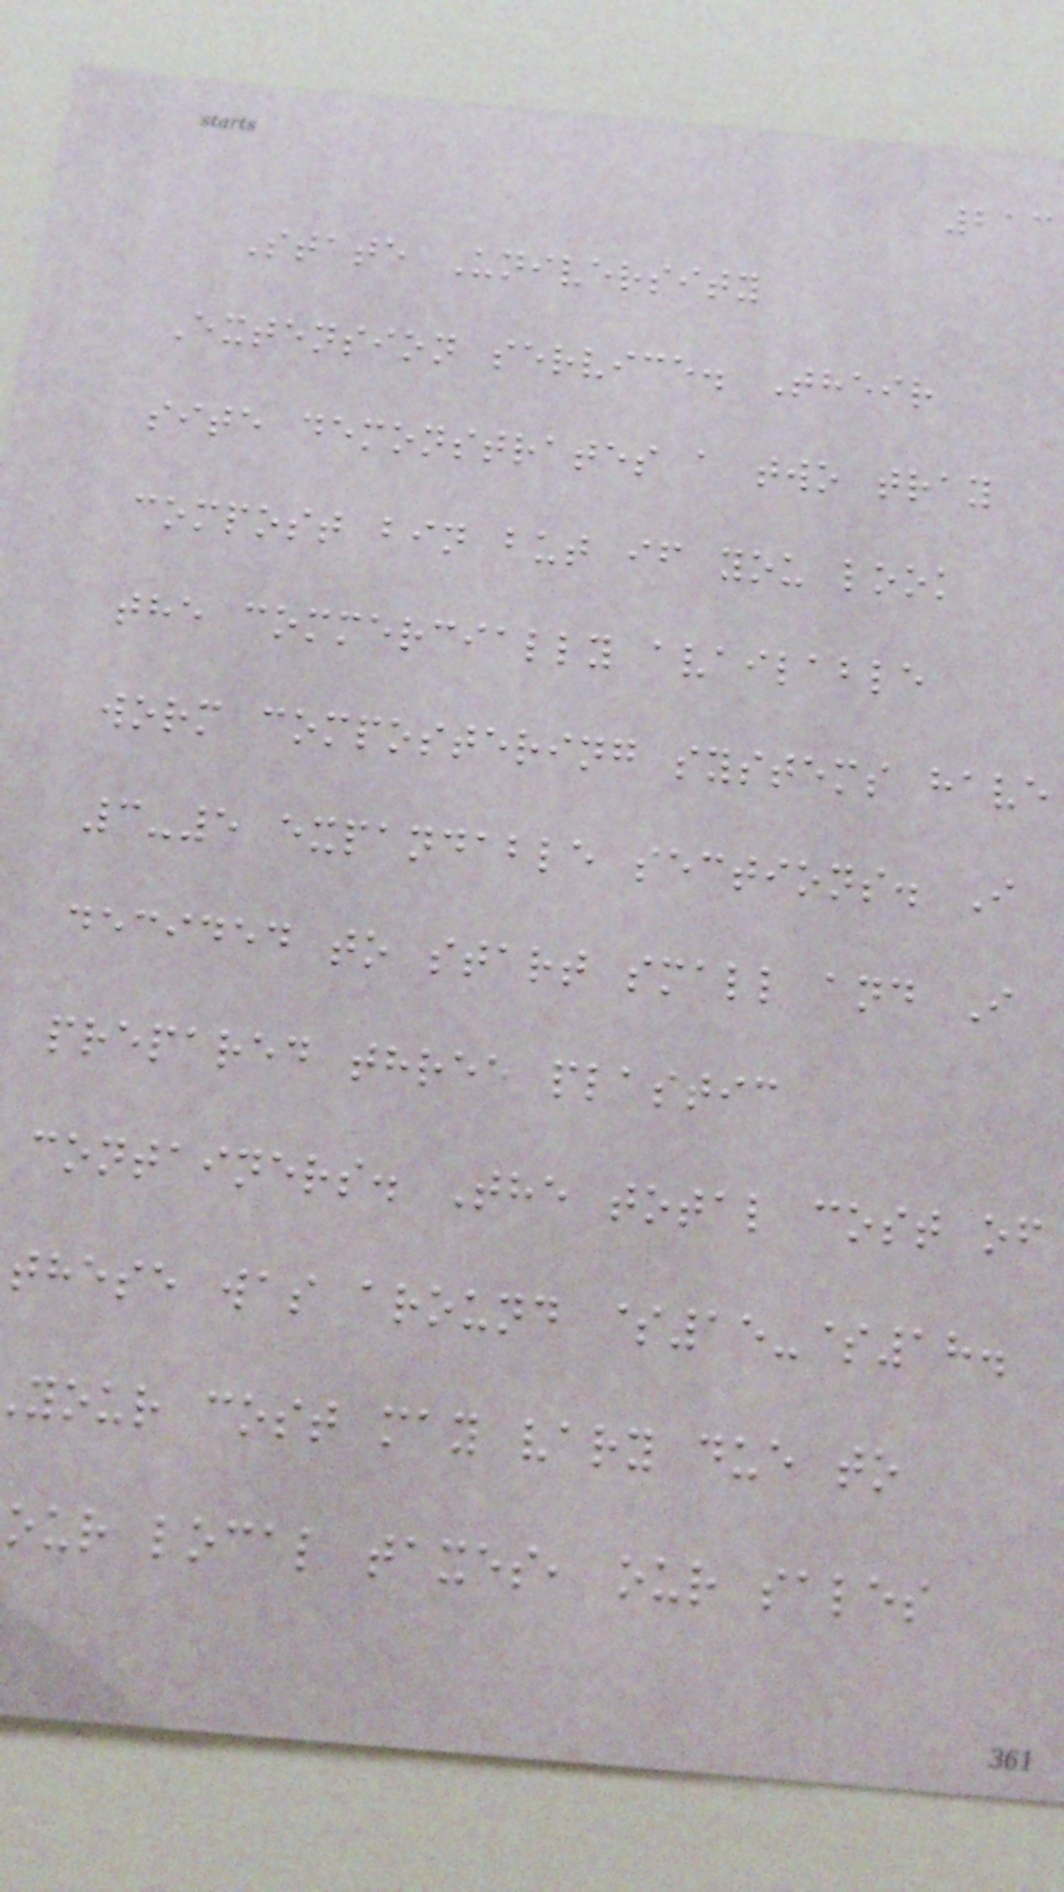213
State University
Extension service. Their
site demonstrates a two tray
compost bin but if you look
the commercially available
worm compostering systems have
3-5 expandable sections. I
decided to start small and I
prepared three plastic
containers. The total cost of
these was around $15-$18.
your cost may vary due to
our local taxes, our sales
